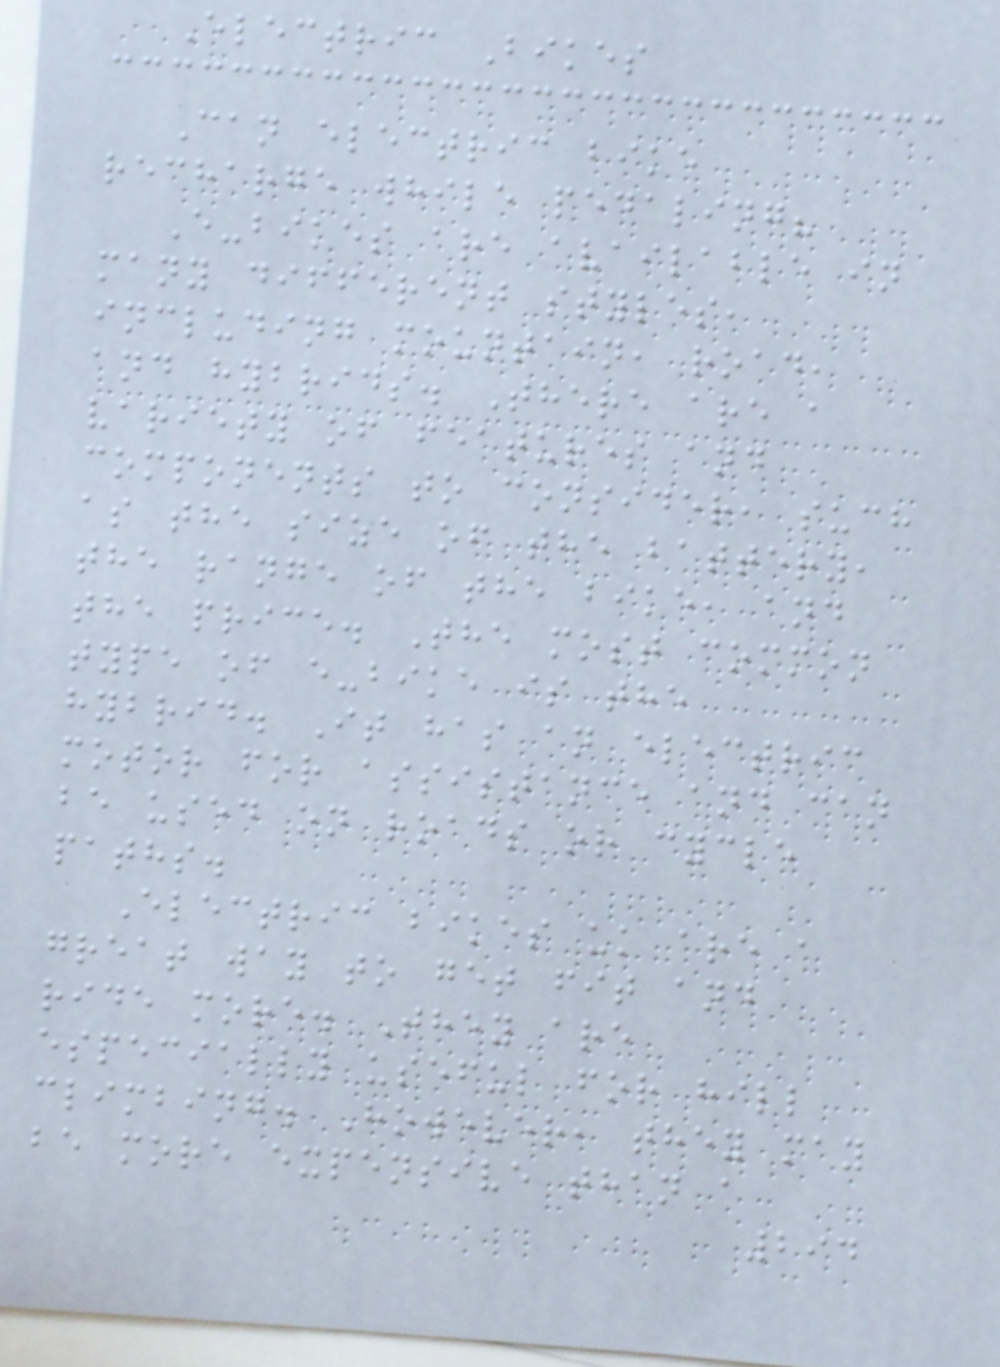Electric Bikes
Can electric bike
recharge while pedaling?
E-bikes are available in
many different styles,
including mountain, road,
and hybrids. There are a
variety of features and
components to consider, such
as the size of the battery,
the range of the bike, and
the price. The most common
type of e-bike is the
hybrid. It has an electric
motor for assistance and can
be used on roads or cycle
paths.
Electric bikes uk are a
great way to get fit and
ride more. They are
especially useful for hill
climbing. However, they may
be more expensive than a
294
